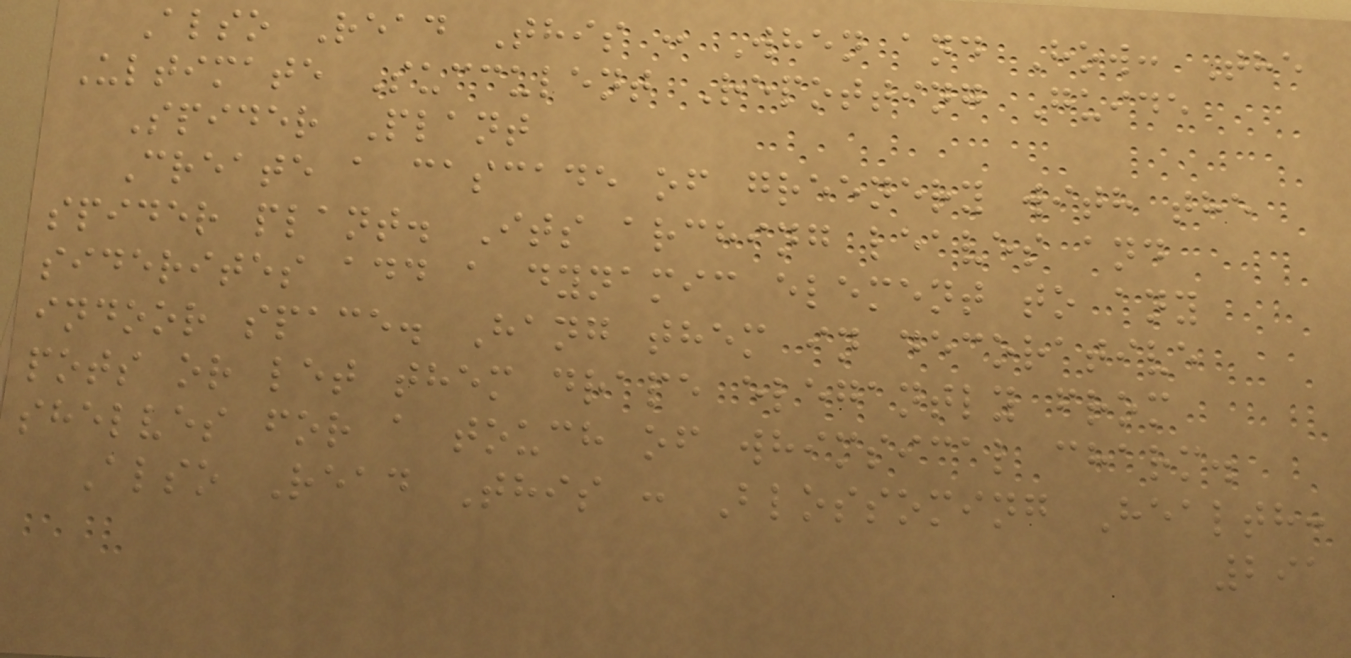Also Read This : When and How: The
Ultimate Succulent Repotting Guide
Spider Plant
Create a cascade of greenery with the
spider plant. Its arching leaves and
siderites add a dynamic element to any
indoor space. Hang them in decorative
pots or let them drape elegantly from
shelves for a touch of whimsical charm.
Also Read This : Blossoming Health:
291
